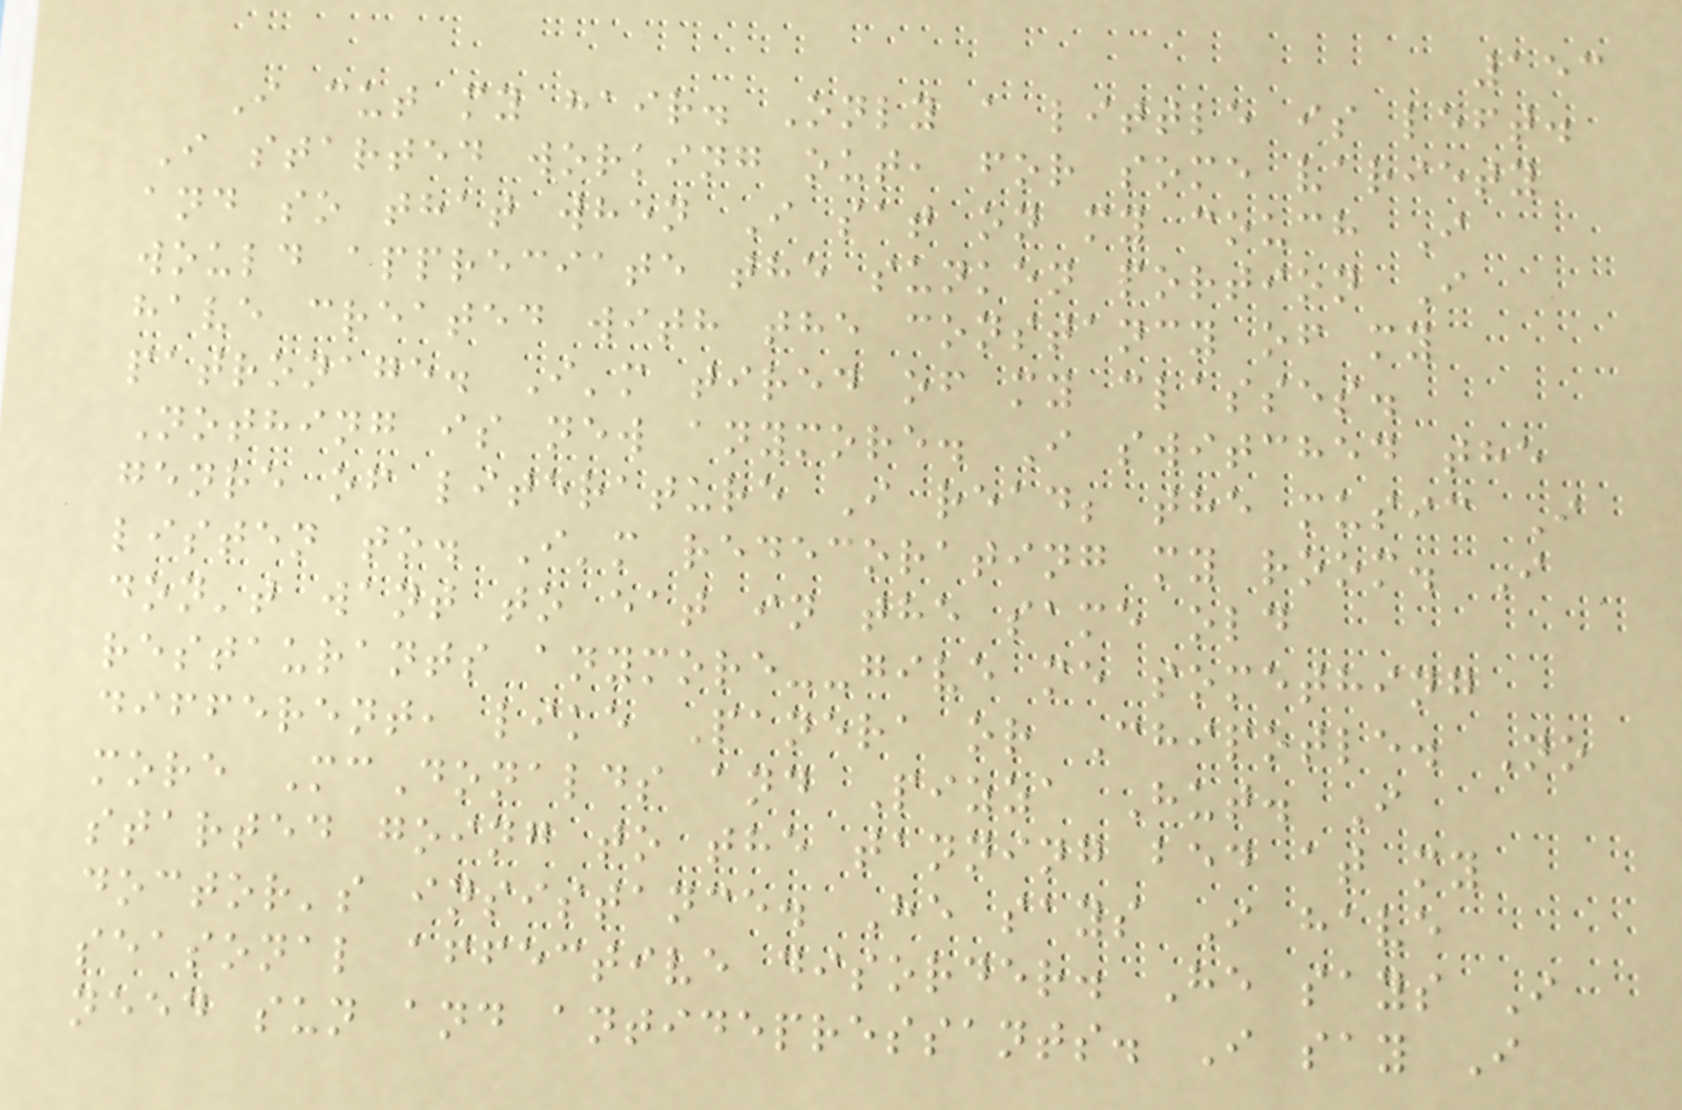153
I cut my hair. Only a little is left.
I started working out, for some variety
and so that when I sat on my couch I
would appreciate the sunken portion I
have created with the constancy of my
patronage. I'm tired of my classes.
Nothing is new anymore. I switched the
genre of literature I read; the music I
listen to. I'm redecorating my room. I
don't want to eat in the same old
restaurants anymore--give me something
different, like Panera or Chipotle. No
more McDonalds and Pizza Hut. I
started going to the tanning bed at my
doctor's insistance. He says I have
seasonal affective disorder. He says I
need sun and antidepressants. I say I
